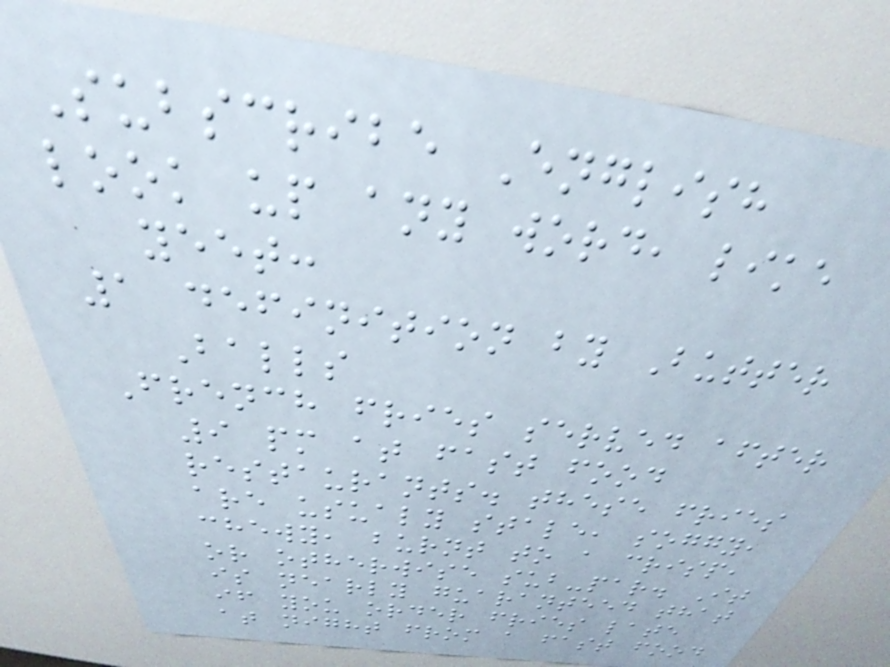Subscribe English
look up any word, like
yeet:
1 definition by Butter
Balls
French fries served after
9 pm at fast food
restaurants. these fries
are usualy stale, soggy,
chewy, burnt to a crisp,
or otherwise sub-par. It
is nearly guaranteed that
if you order fries late
at night from a fast food
